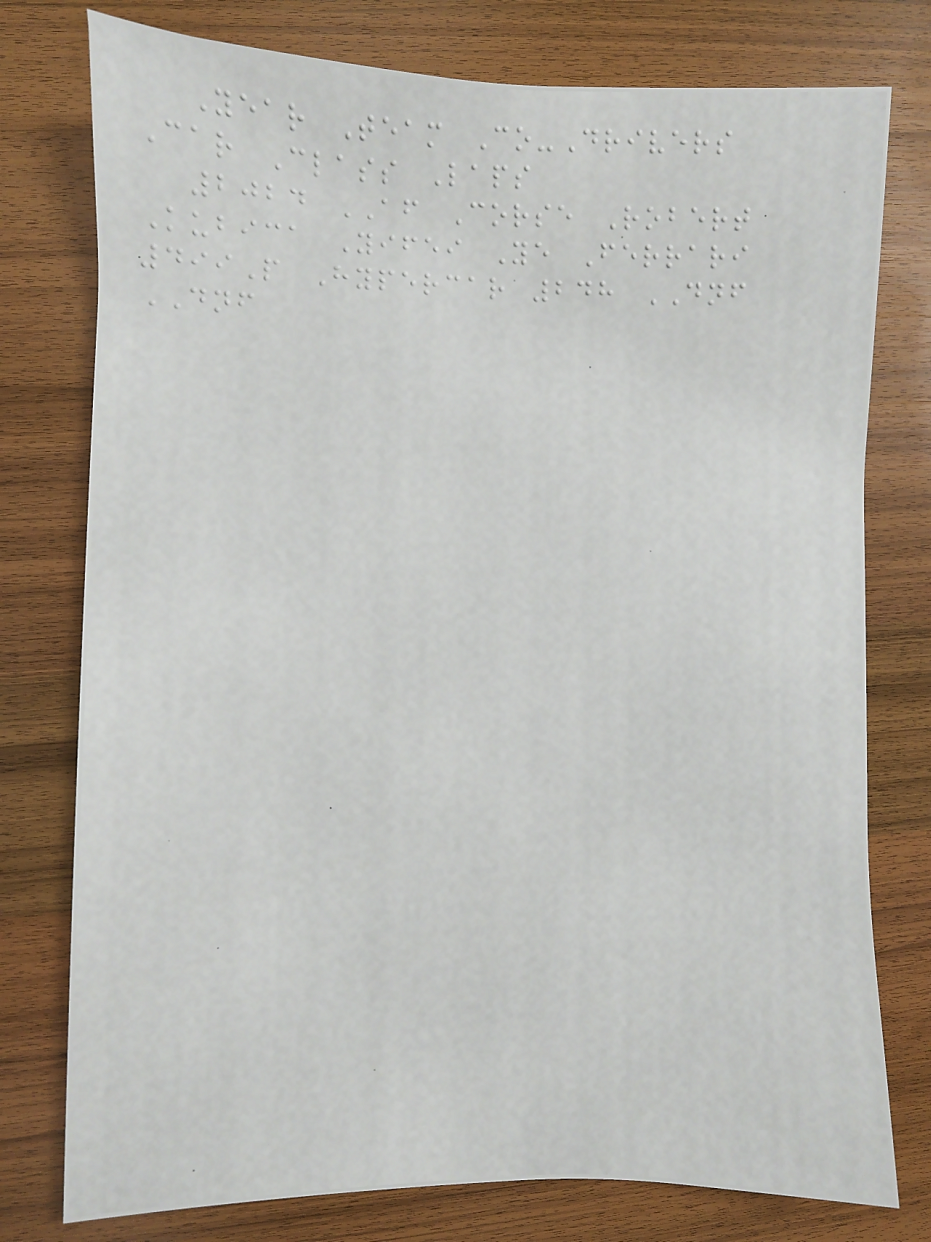Year Team Co-Drivers
Car Class Laps
2024 AF Corse Robert
Kubica Yifei Ye Ferrari
499P Hypercar 248 DNF
DNF
